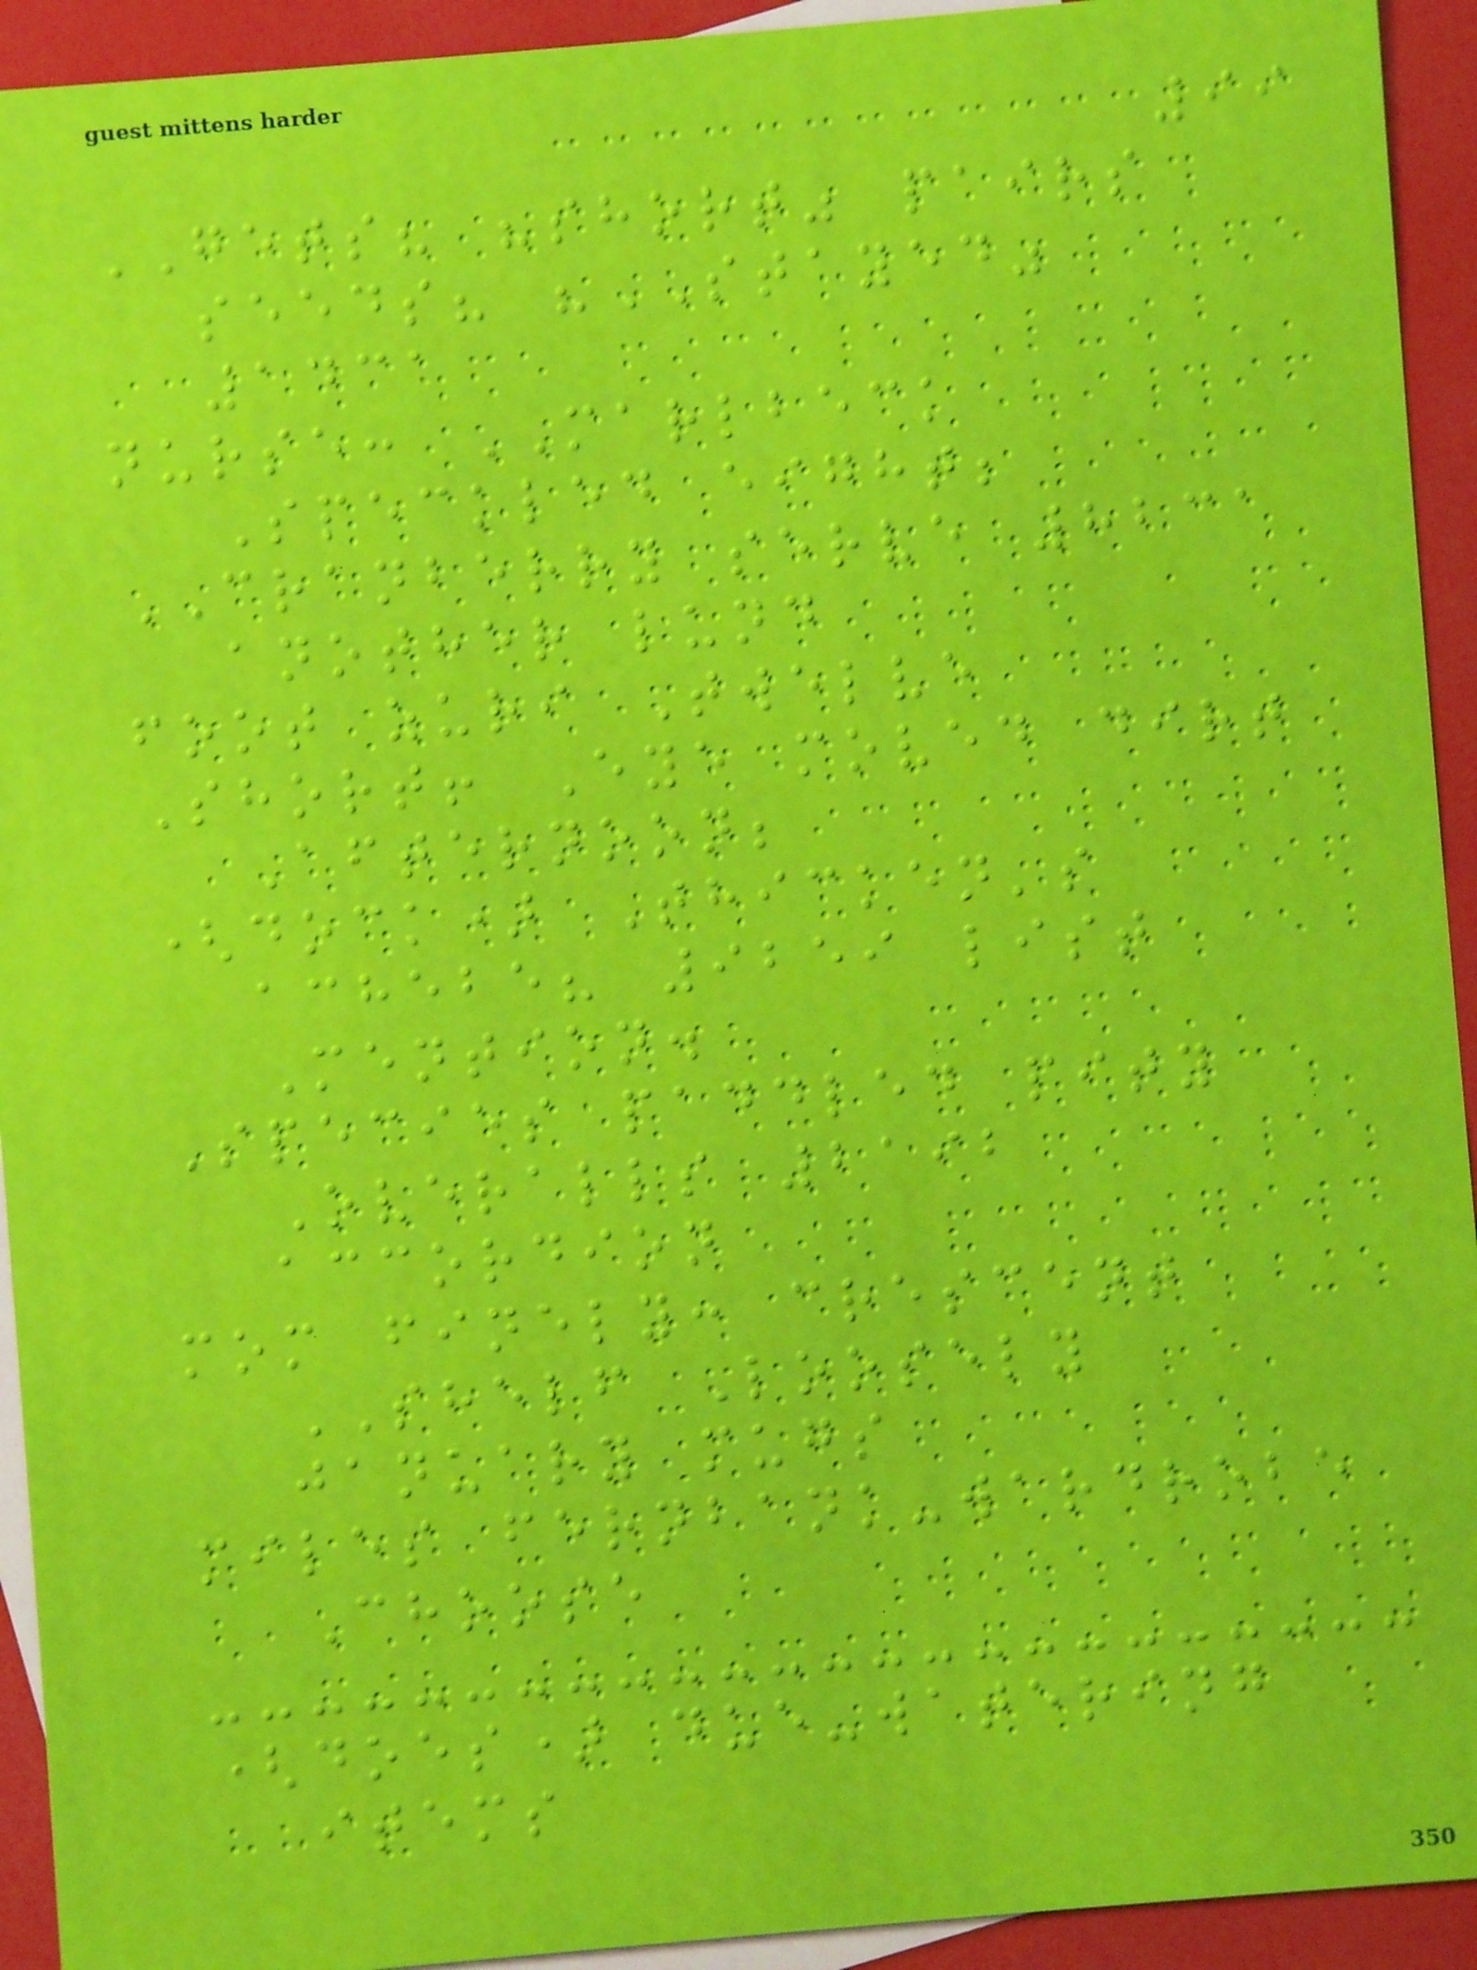99
GETS? "short" pairs
seeds? "STAYED"
1431
nurse: MARLBECK
Speckled eight;
CRANBERRY serve 8231
another lund
foot zuri Twelve
Short! Eye moved dirt
Afternoon;
(dock) Thicken's
achebe? 9259 list
Mention.
Species paddled pity
Overalls 2192
accordion
mom finely: crescent
SHELF Loosely
january mugs
miles fernbank-wardrobe
Choose
(does) due-watering
items
